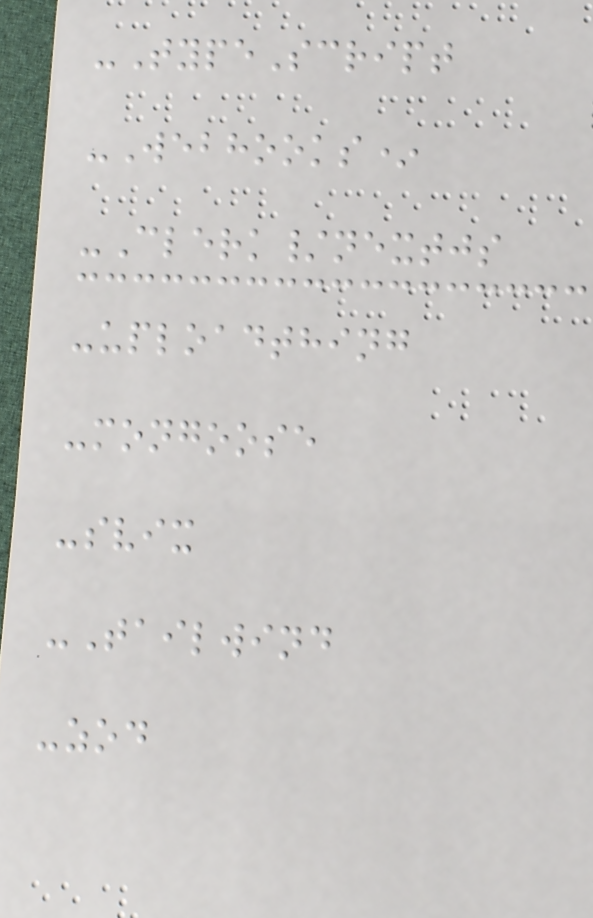-TypeScript
-Webhooks*
-Clerk/nextjs
-uploadthing
-mongoose
-svix
-Tailwind
-zod
